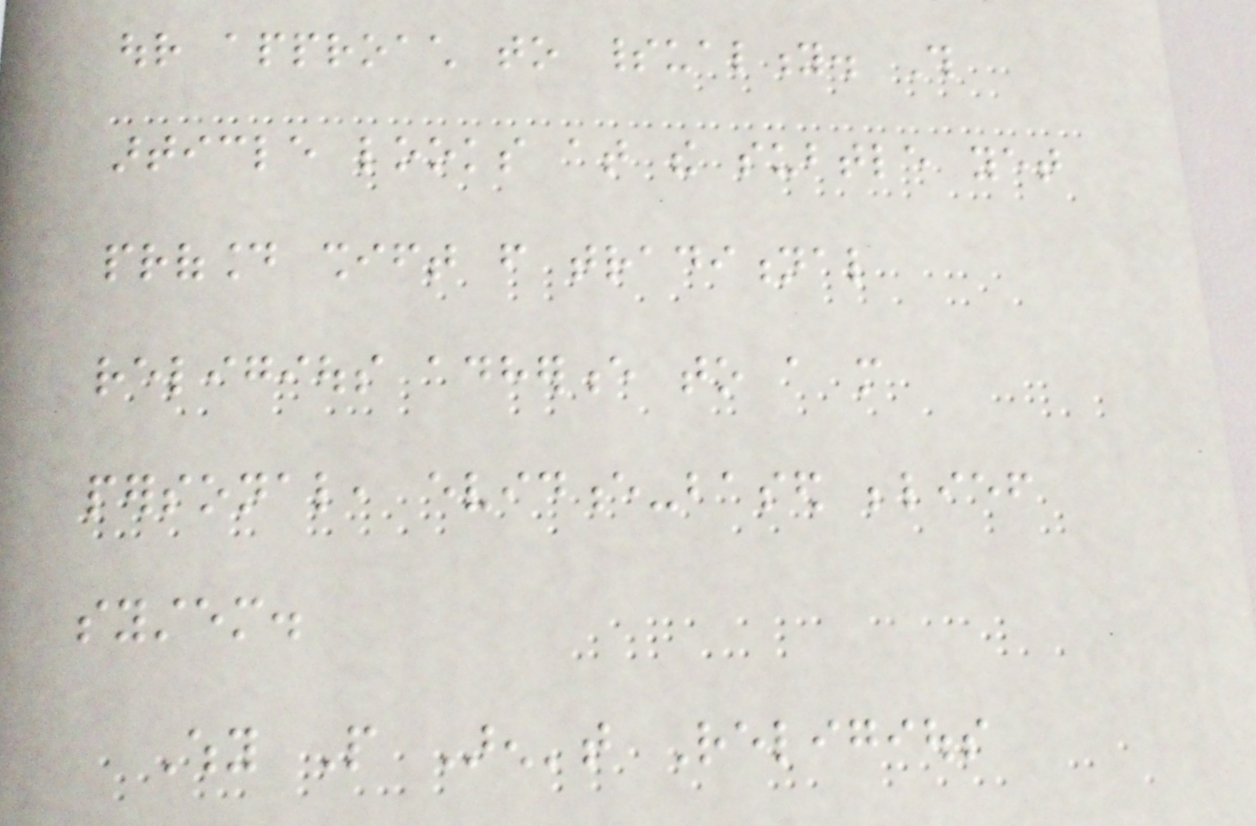our approach to spirituality. This
article looks at the subtle yet
profound shift from traditional
religious adherence to a more
personal, evidence-based belief
system.
Why People Aren't Religious
